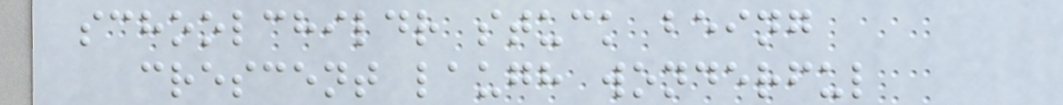schoolchildr stuck being
crescent laugh wonderful
